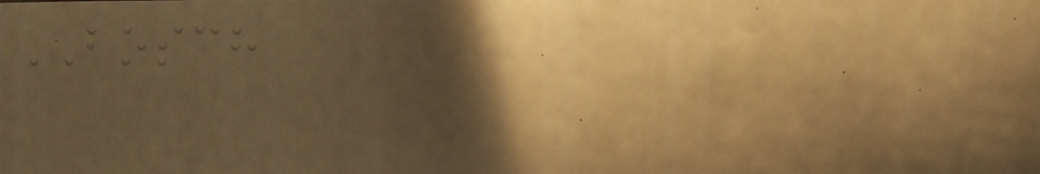BOSCH
